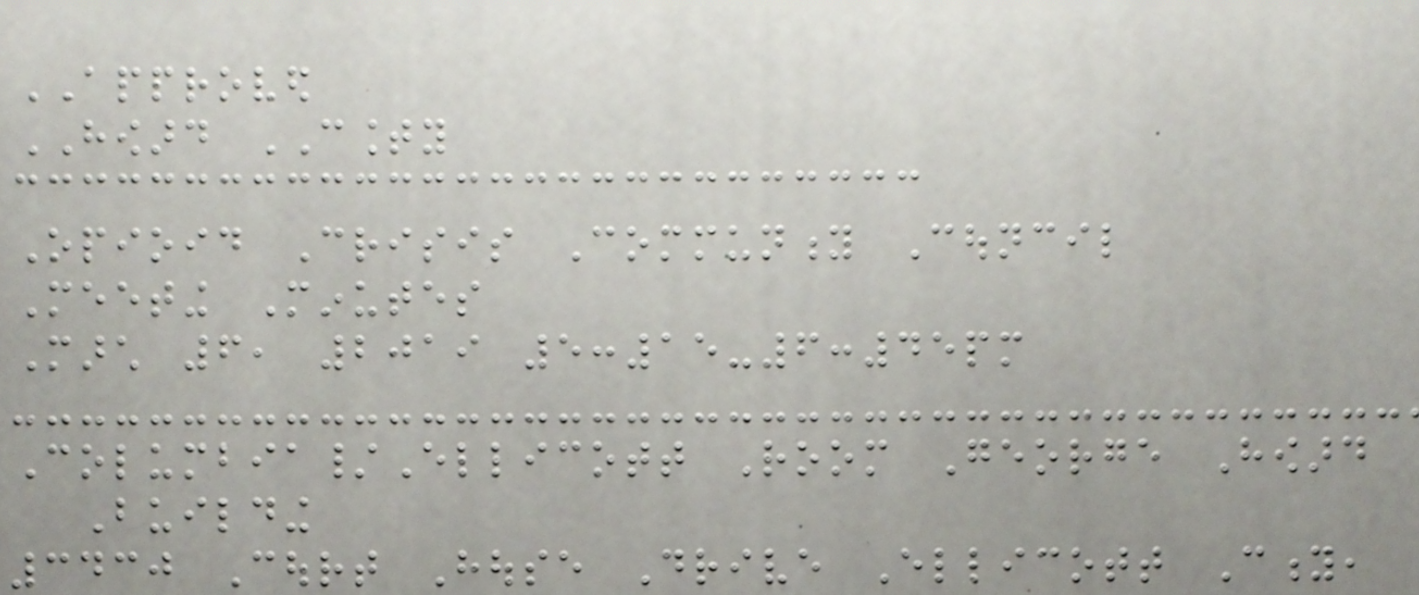APPROVED
HOWARD COUNTY
Opioid Crisis Community Council
Meeting Minutes
March 6, 2019 5:15-6:45pm
Columbia/Ellicott Room George Howard
Building
3430 Court House Drive Ellicott City,
